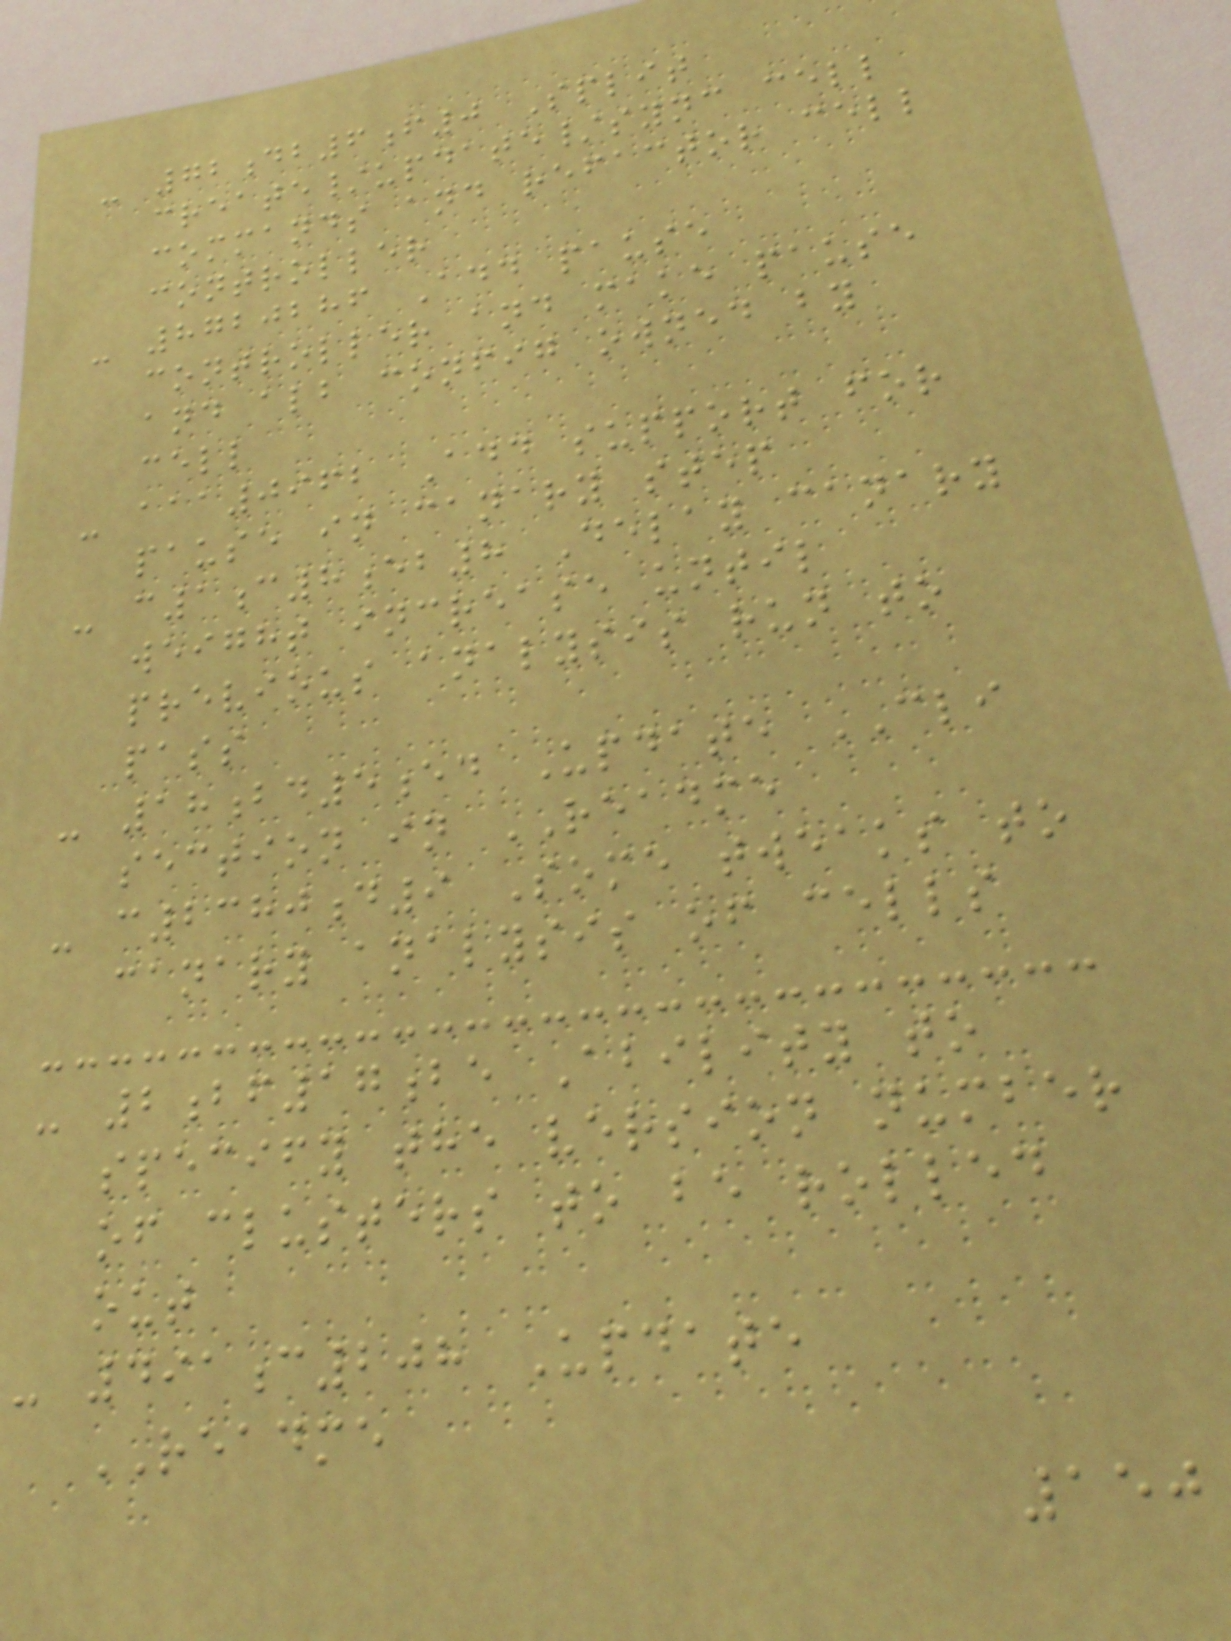- 72db6f0 Split
create/update/sync cell
commands and refactor cell
controller
- 8720286 Add pause
controller and make pause
and alb config owned by
cell
- aaa0962 Add support for
pause in canary step
- c1c8eb8 Delay canary
weight increase until
previous analysis run to
pass
- 18bd5ed Update CLI
section in README
- c2380d9 Some tweaks to
canary analysis of cells
- 2bf17be Ability to
specify the version number
of clusters to be rolled
out
- 491c208 Update
README
150
